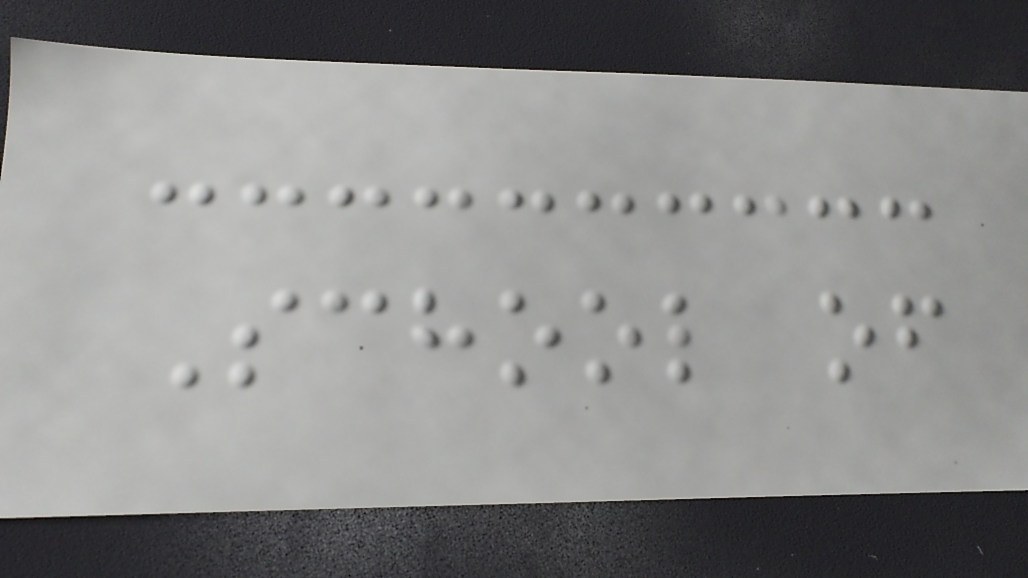School of
